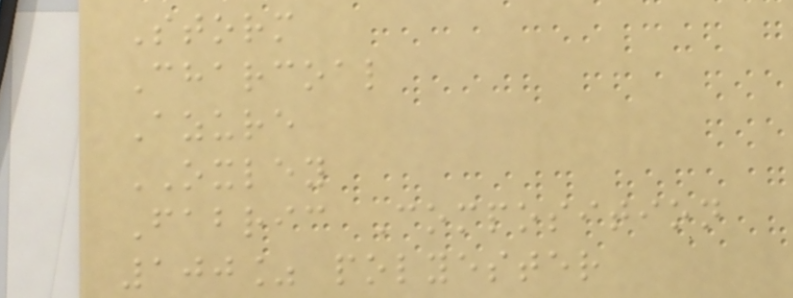Storm
Charcoal
Azure
OXLEY
Fabric Composition
100% polyester
